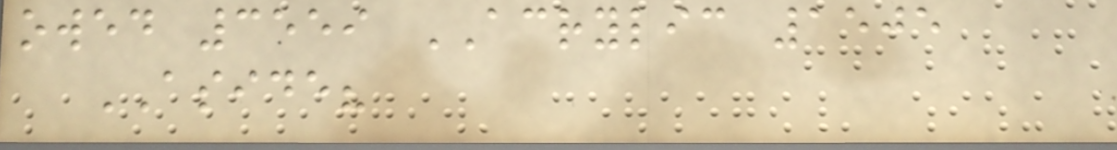owed 3559 ACRYLIC 1505
ASIDE?
